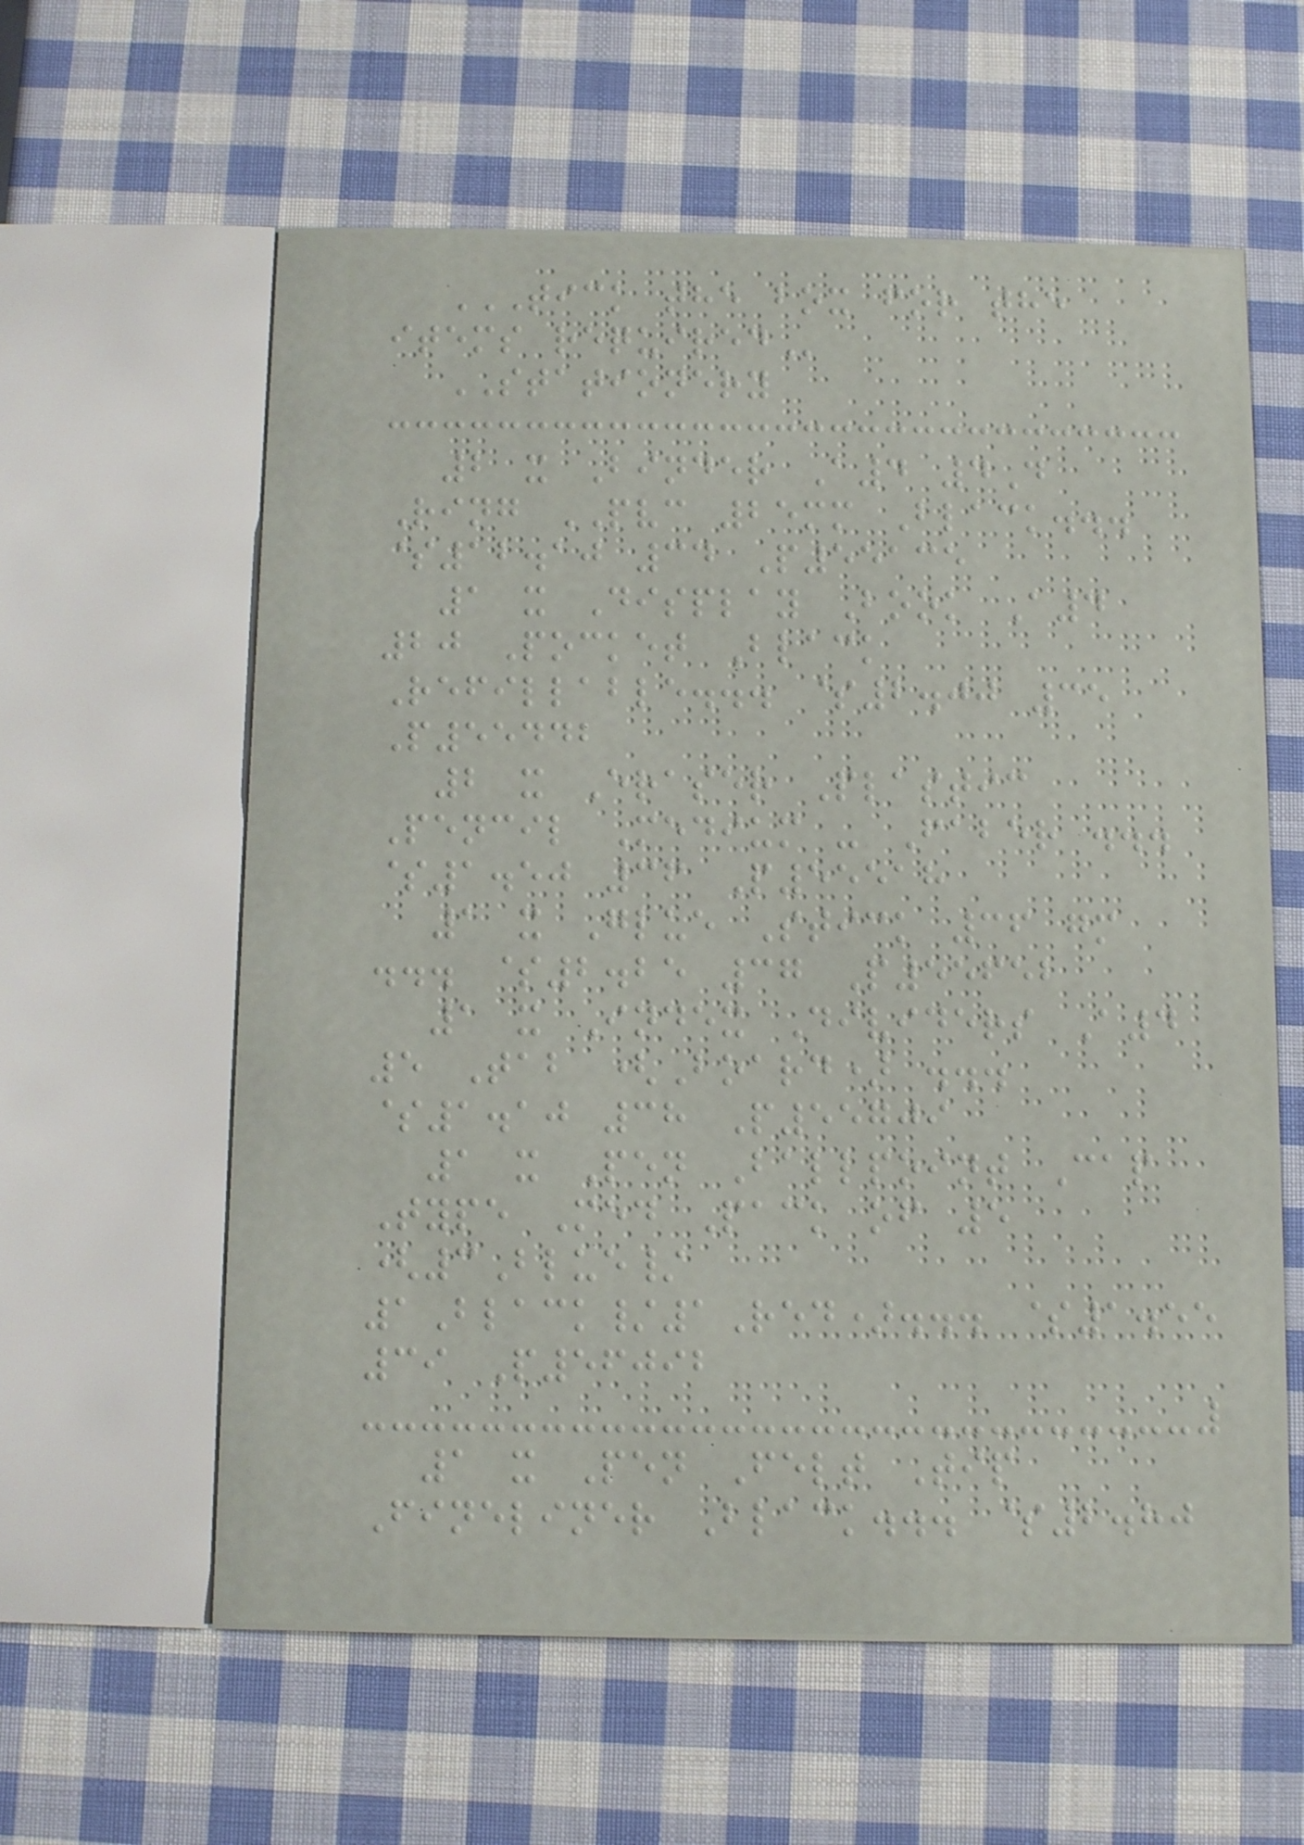TICK THE BOX FOR THE
ITEMS REQUIRED
STATIONERY
2 x Binder A4 4D
Ring PVC 25mm Black...
$12.10 34 P55135
1 x Display Book A4
20 Pocket Black
Refillable... $2.00 35
P55442
2 x Eraser Plastic
Pencil Medium - Faber ...
$1.50 36 P55518
1 x Glue Stick 36 gm
... $2.25 37 P55652
1 x Index Dividers A4
5 Tab (Board) ...
$1.10 38 P55709
1 x Pen Ballpoint Cap
Type Med Pack of 5
(3Blue/
1Black/1Red)... $1.55
39 P56092
1 x Pen Felt Tip
Fineliner Black... $2.80
